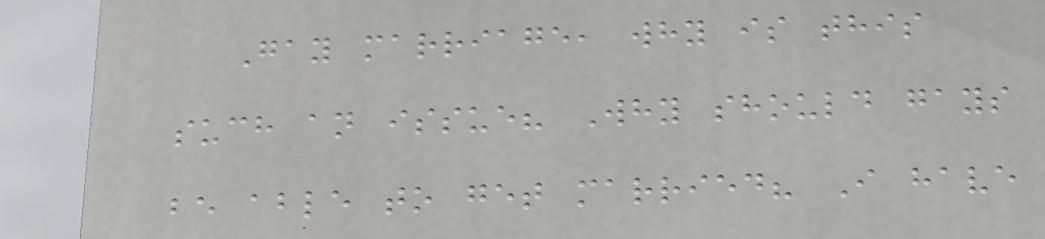Gay marriage, why is this
such an issue? Why should gays
be able to get married? I have
